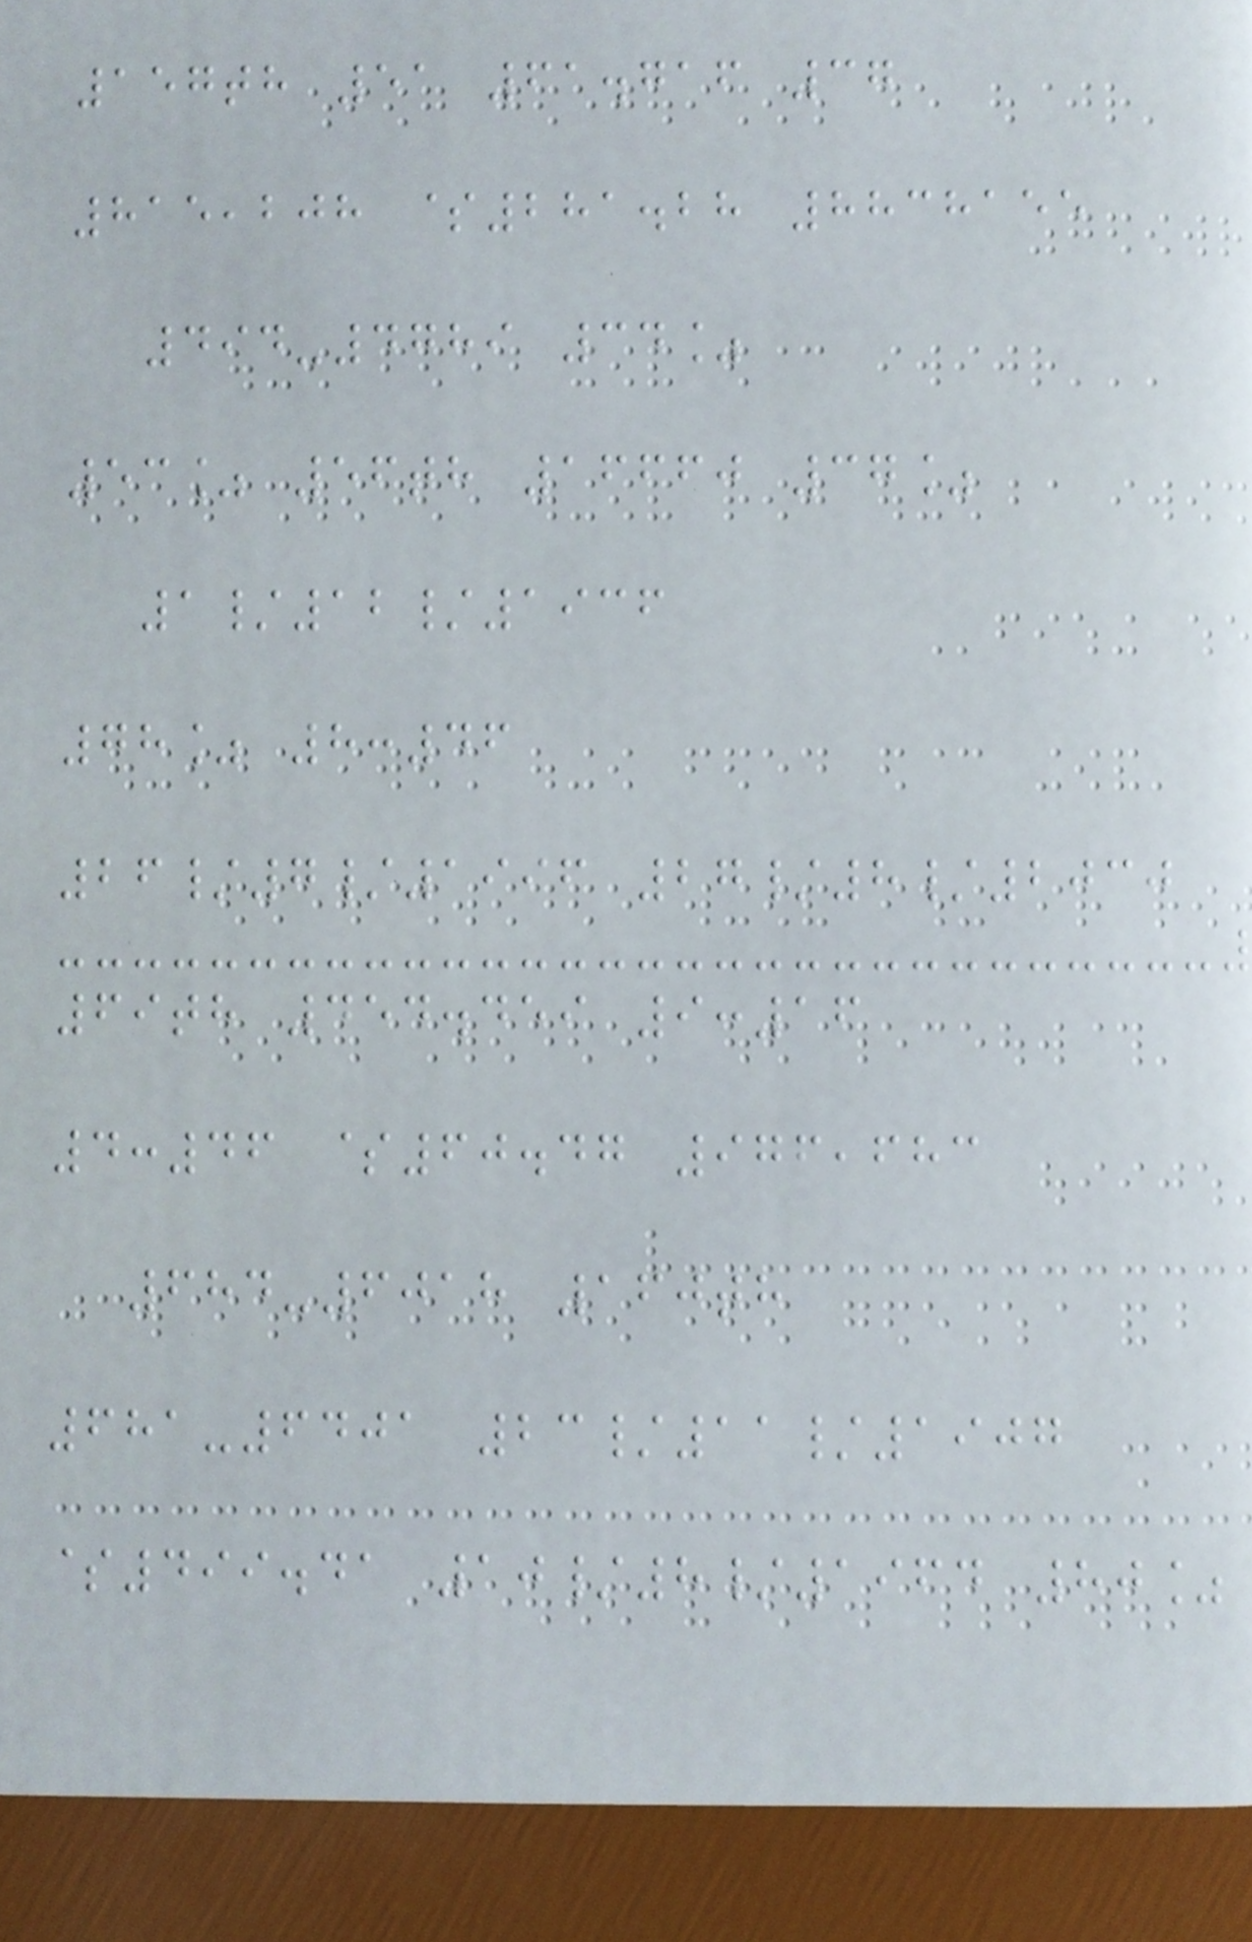157th 51 61.716 37
815,208 $281.28 8838155
494-4789 34%
53% 56th 16660 37%
1/12/1936
78% 8:46
26/7/1996 27/8/2030
69th 454.459 9:16
4:46 $60.47 976,683
684-6018 160th
681-6401 23/11/1907
$499.41 10/8/1964 80%
